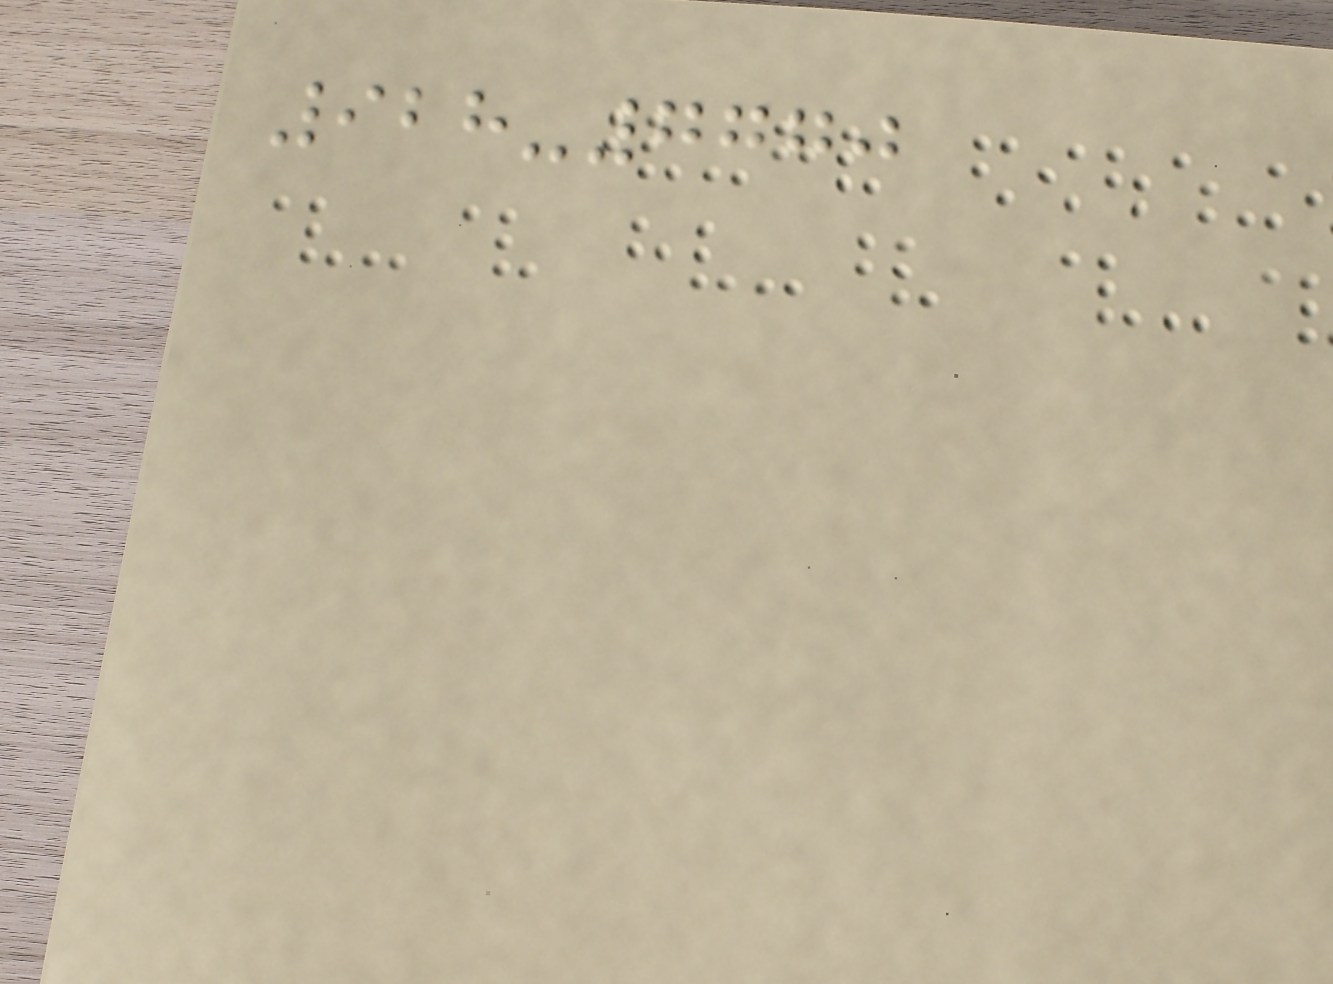928-7770
